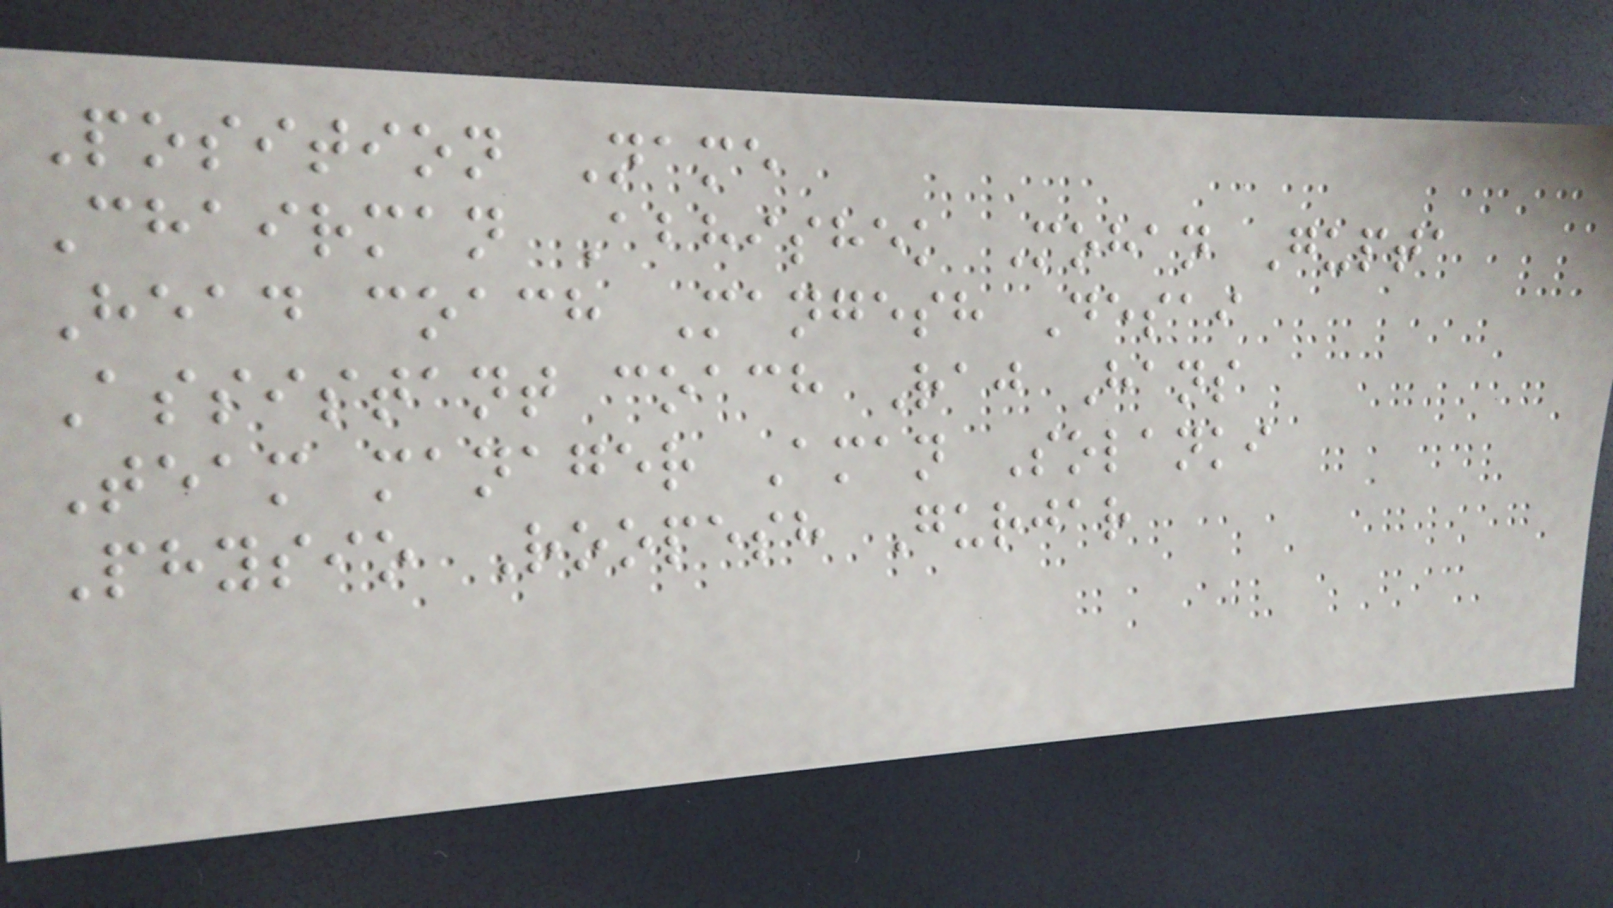Position Name
Chairman Abhishek Mohan Gupta
Head coach Mangesh Desai
Assistant coach Raj Hans
Team manager Aman Solanki
Physio Roopesh Gurjar
